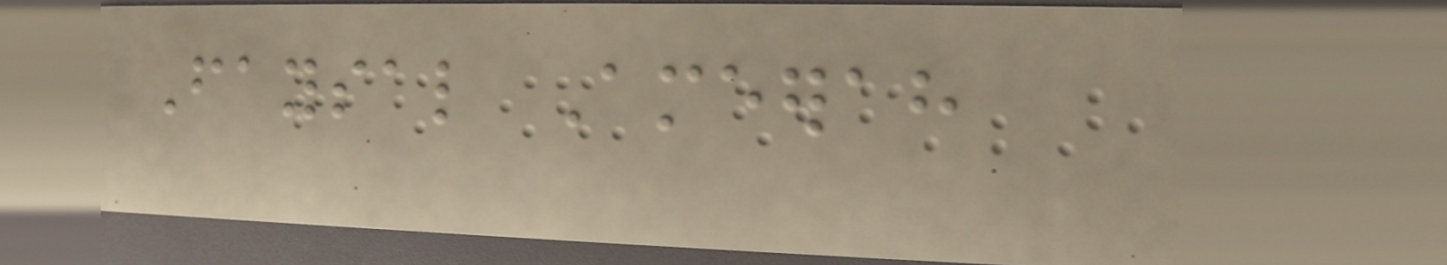Faysal Ameerah
